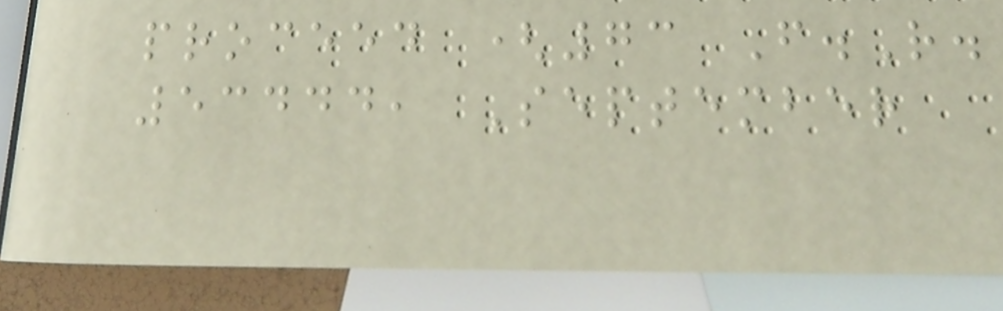proceed (73 F.R.
53444, September
